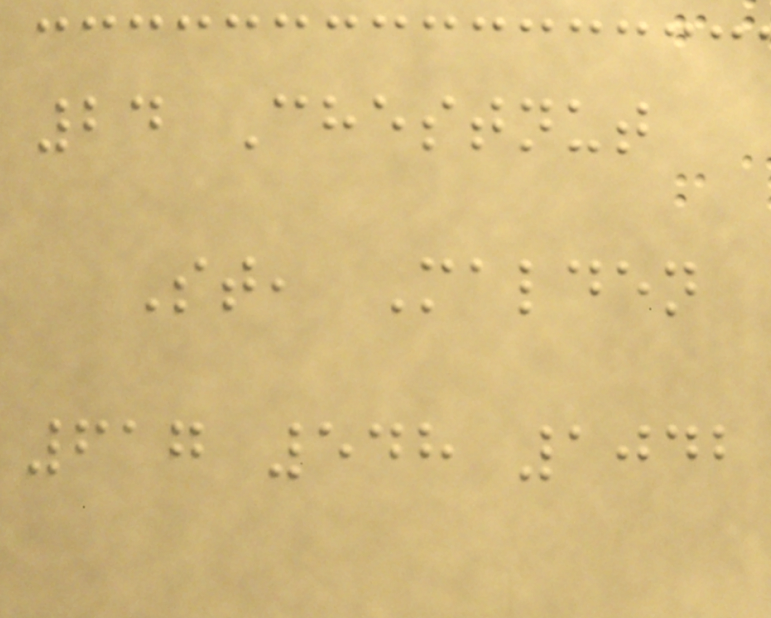24 Chestnut
St, Malden
617 548 1042
